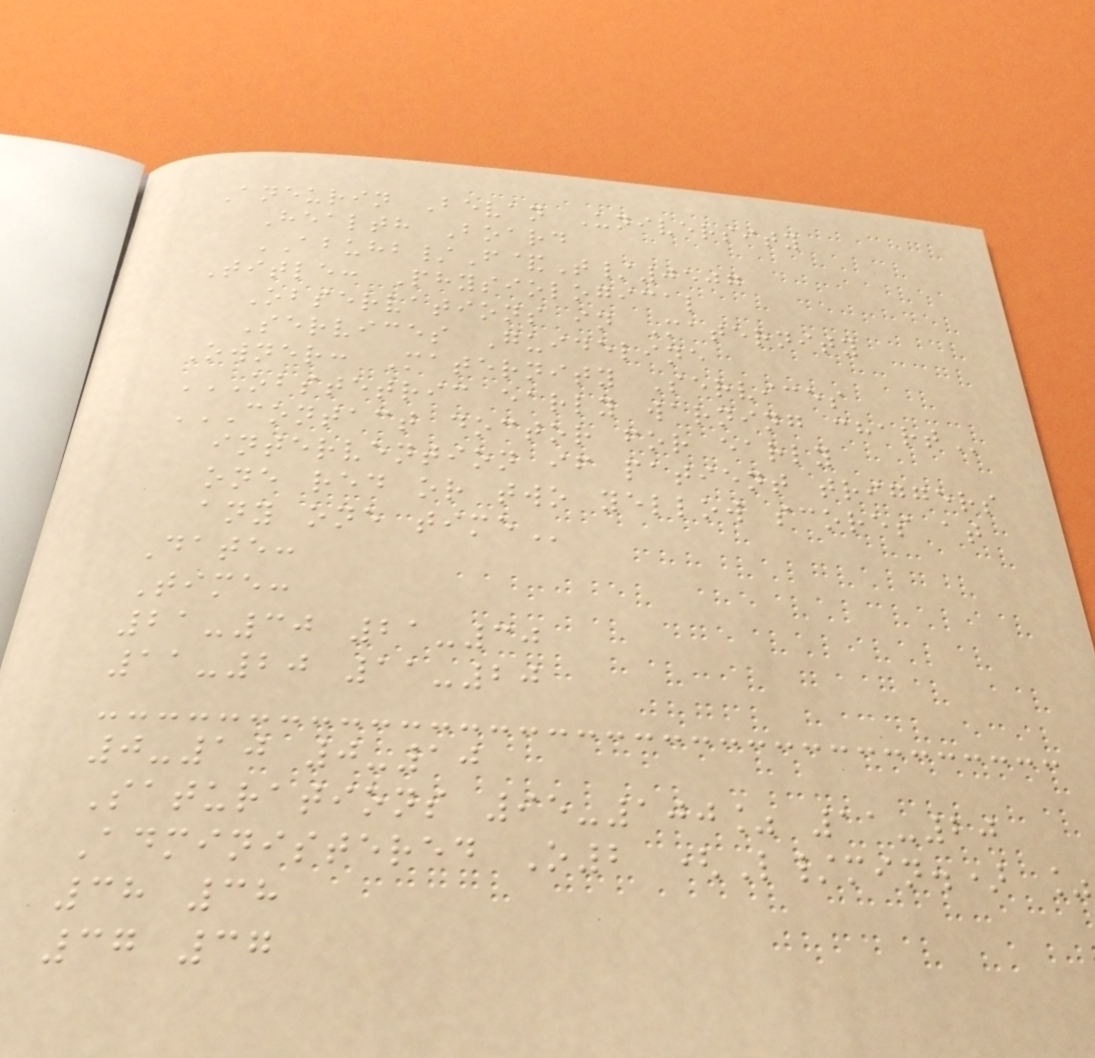Aneurin Bevan University
Health Board
ABUHB/F&T/0507
Title: Physiological
Observations in Maternity
Services Guideline
Owner: Maternity Services
OBSTETRIC EARLY WARNING CHART
CONTACT DOCTOR FOR EARLY
INTERVENTION IF PATIENT TRIGGERS
ONE RED OR TWO YELLOW SCORES AT
ANY ONE TIME
Date:
Time:
21-30 21-30
11-20 11-20
0-10 0-10
Saturations 95-100% 11-20
Administered O2 (L/min.) %
38 38
37 37
